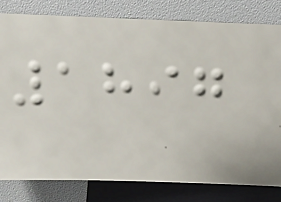1897
